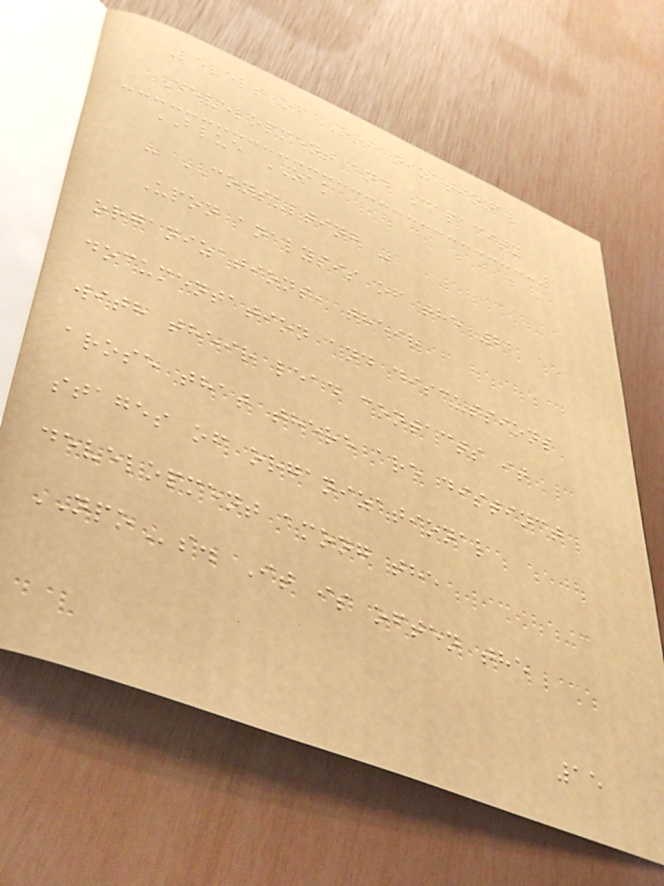Levels of Organizational
Development and Capacity
BLUE OAK
- CONSULTING -
Upon analysis of the 22
organizations, their
documentation and discussions
with their lead contacts it
arose that there are distinct
stages of organizational
development among the
NPOs. It is often the
15
